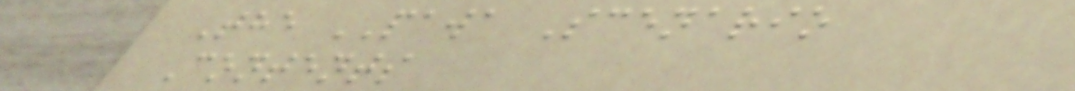The PAWA Scenario
Contents
